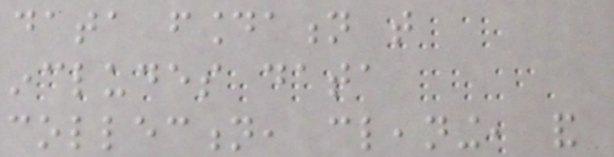data foundation that
includes data
collection, cleaning, and
